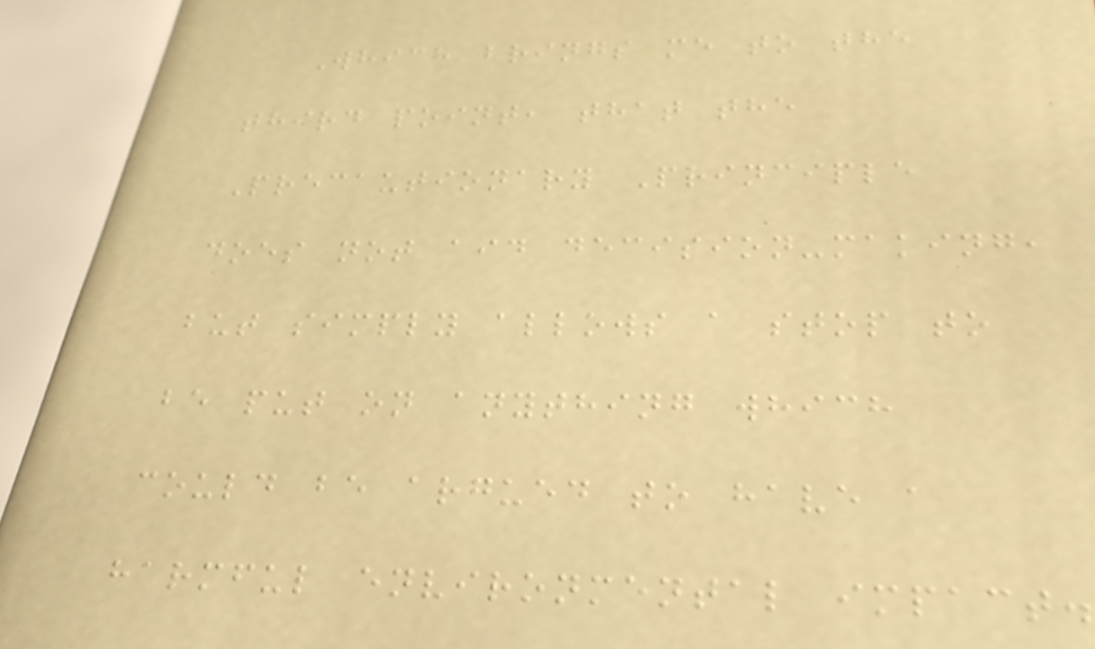Which brings me to the
third point, that the
Precautionary Principle
does not aid decision-making,
but simply allows a stop to
be put on anything which
could be argued to have a
harmful environmental impact.
